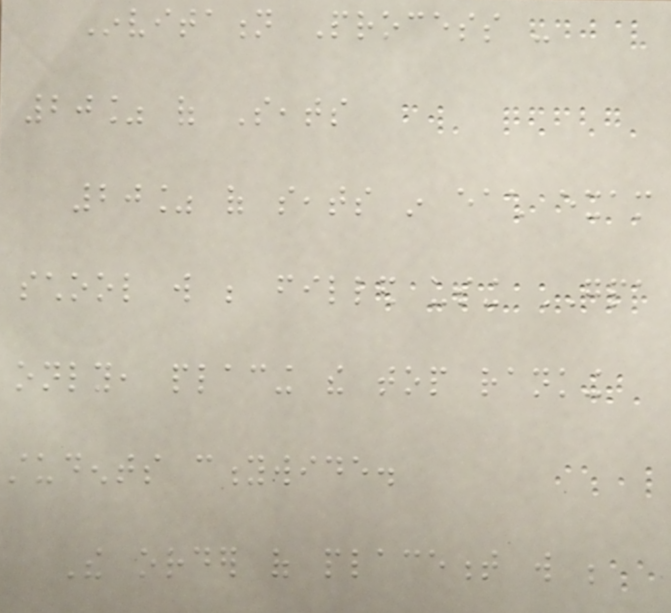Invitation Process -
20% of Seats
20% of seats in each exam
school will be filled using GPA
only, placing the top ranking
students citywide.
The order of placement will be
